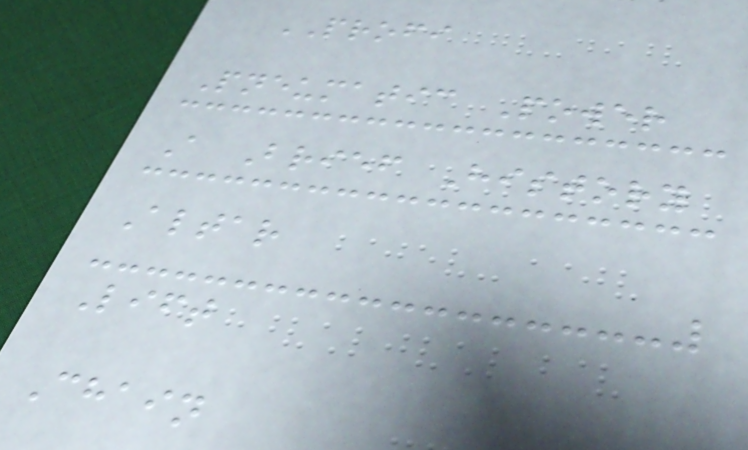PROFI
Pneumatic Power
A Brief History
Altar
Lift
Chain
